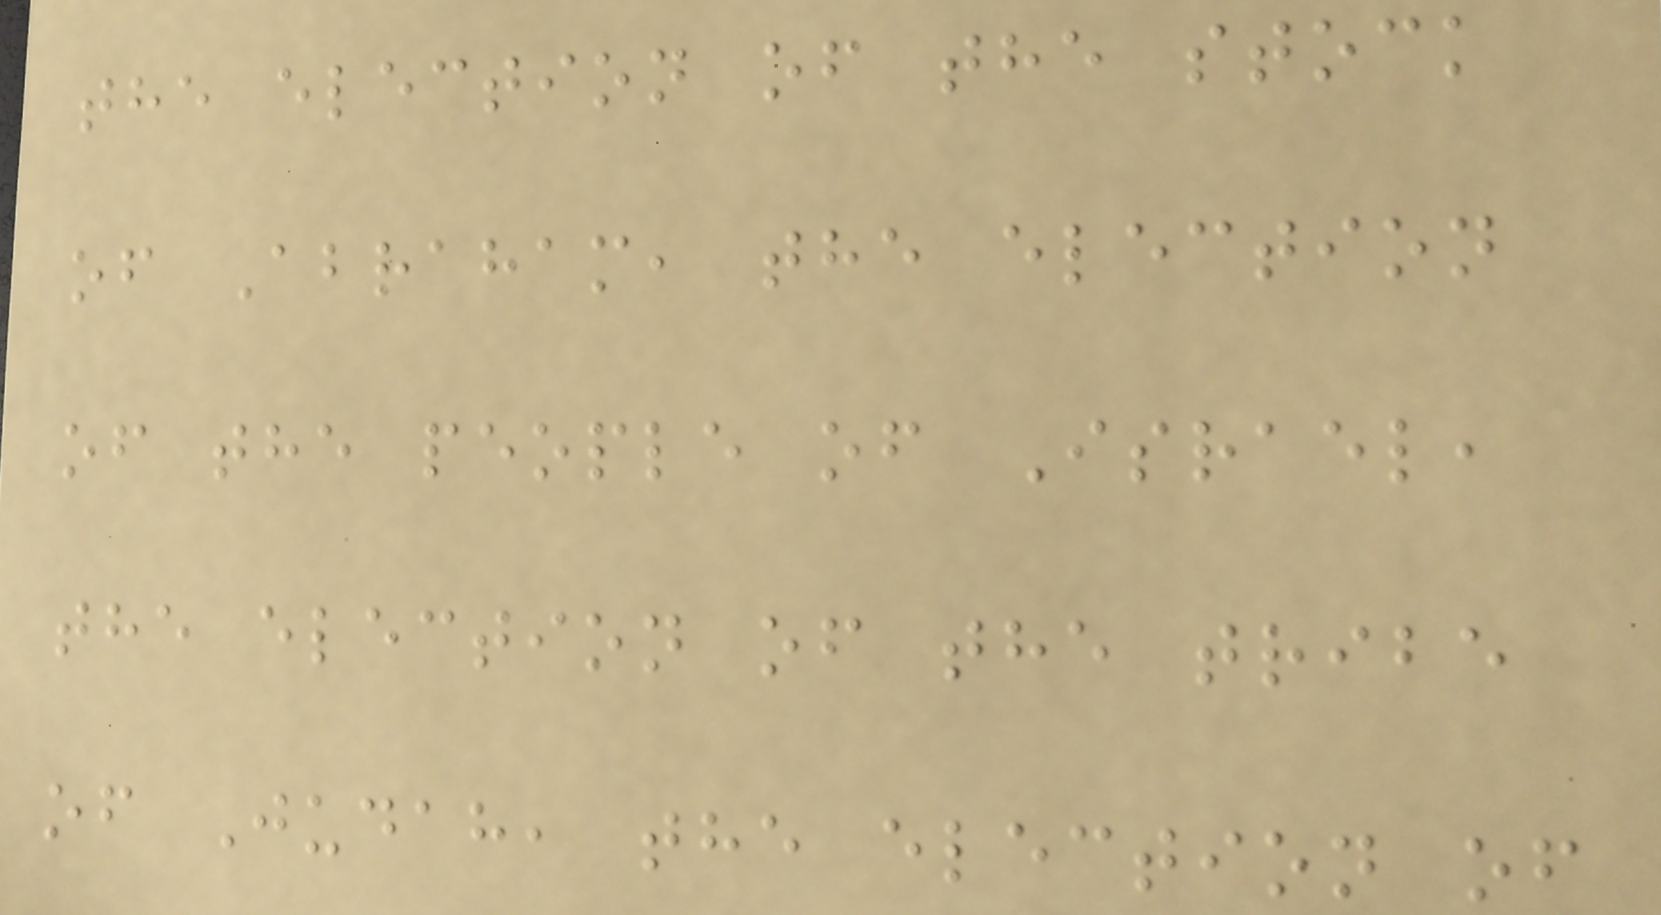the election of the stock
of Abraham, the election
of the people of Israel,
the election of the tribe
of Judah, the election of
